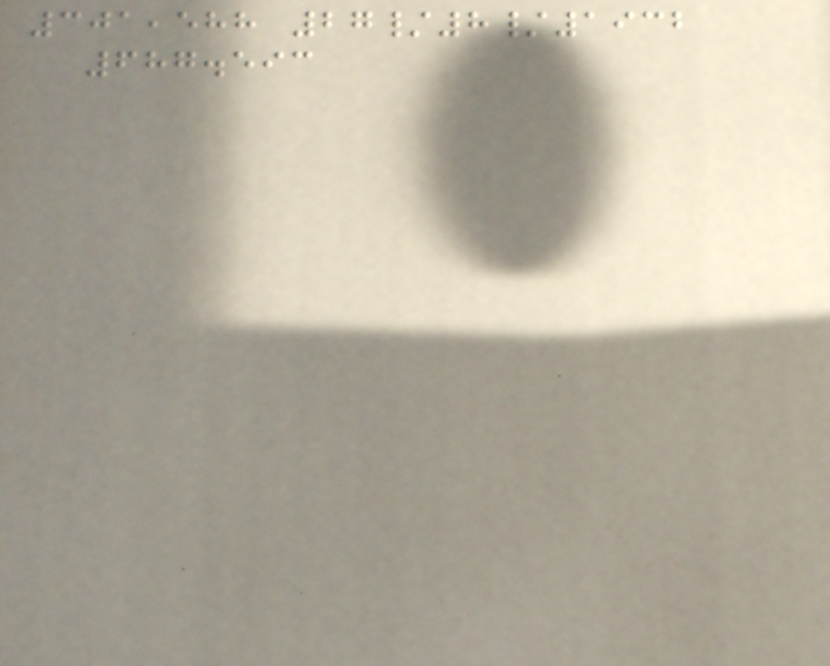301,588 27/8/1932
687.593
